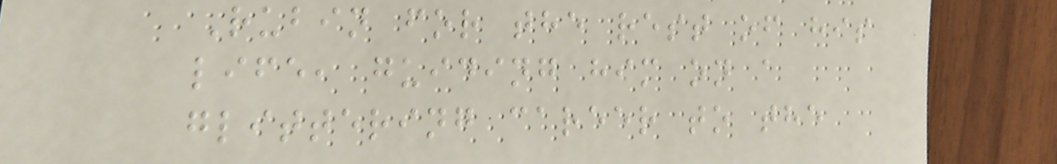Rubin for the rest of his
life, guiding him on a
glittering career to the
